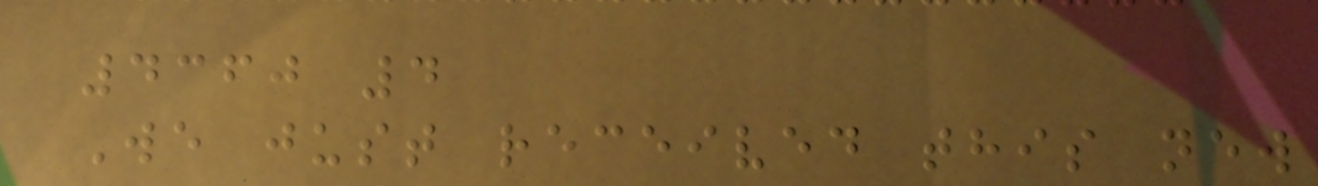4360 4
We just received this new
